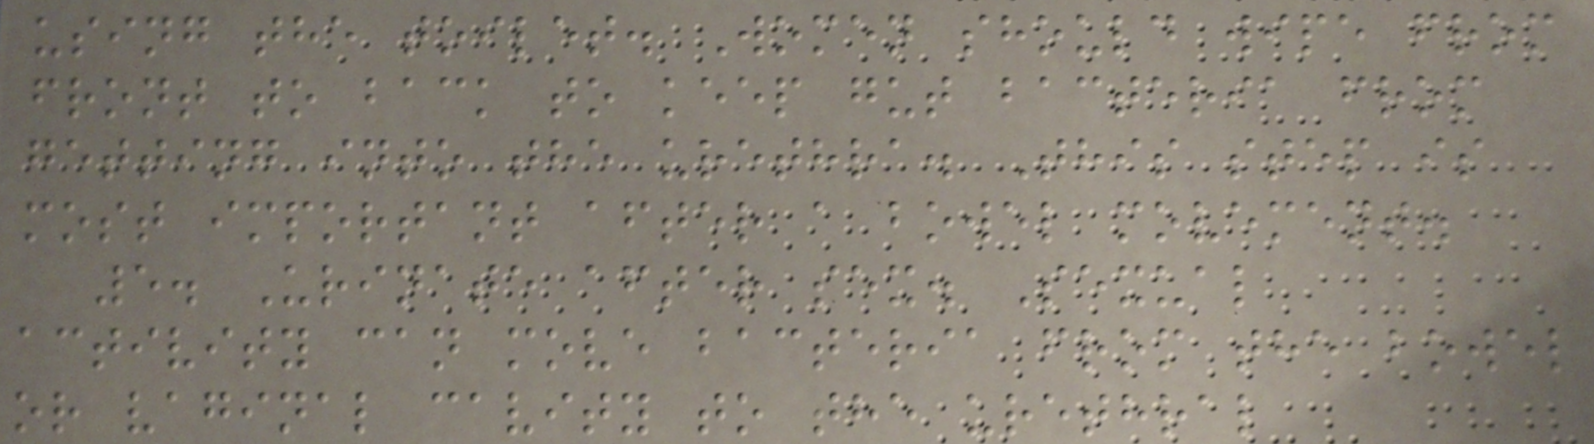using the toilet. Women should wipe from
front to back to keep gut bacteria from
getting into the urethra. This step is
most important after a bowel movement.
5. Urinate after sex. Sexual
activity can move bacteria from the bowel
or vaginal cavity to the urethral
